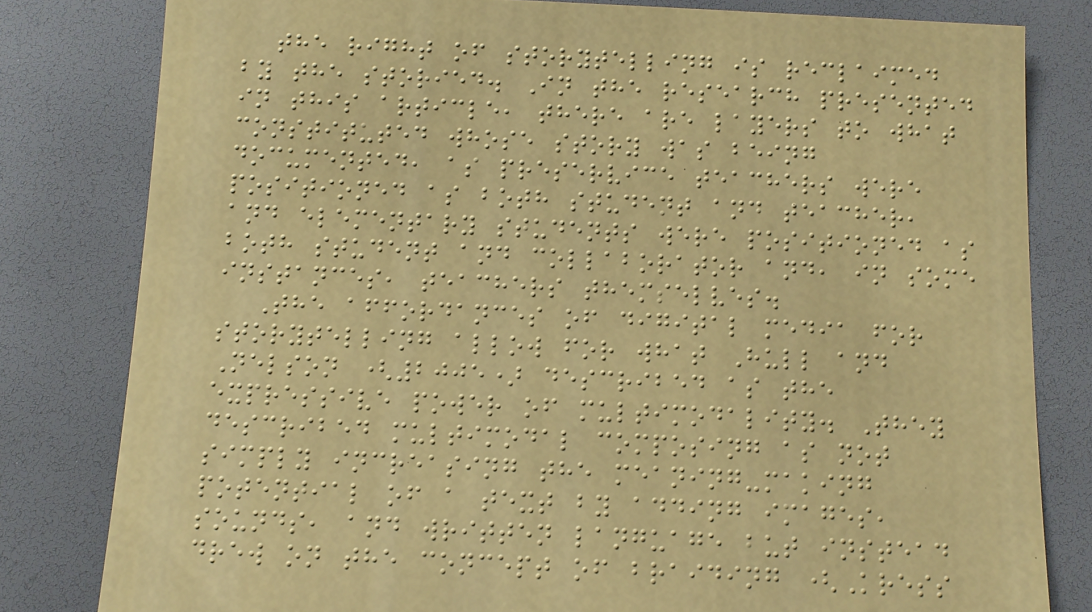the right of storytelling is reclaimed
by the storied. In the research presented
in this article, there are layers to what
constituted whose story was being
documented, as preservice teachers were
positioned as both student and teacher,
and elementary students were positioned as
both student and collaborator and, in some
instances, teachers themselves.
The affordances of digital media for
storytelling allow for what Hull and
Nelson (2005) described as the
expressive power of multimodality. They
described multimodal composing as not
simply increasing the meaning-making
potential of a text by adding images,
sounds, and written language but instead
drew on the concept of braiding (Kress
